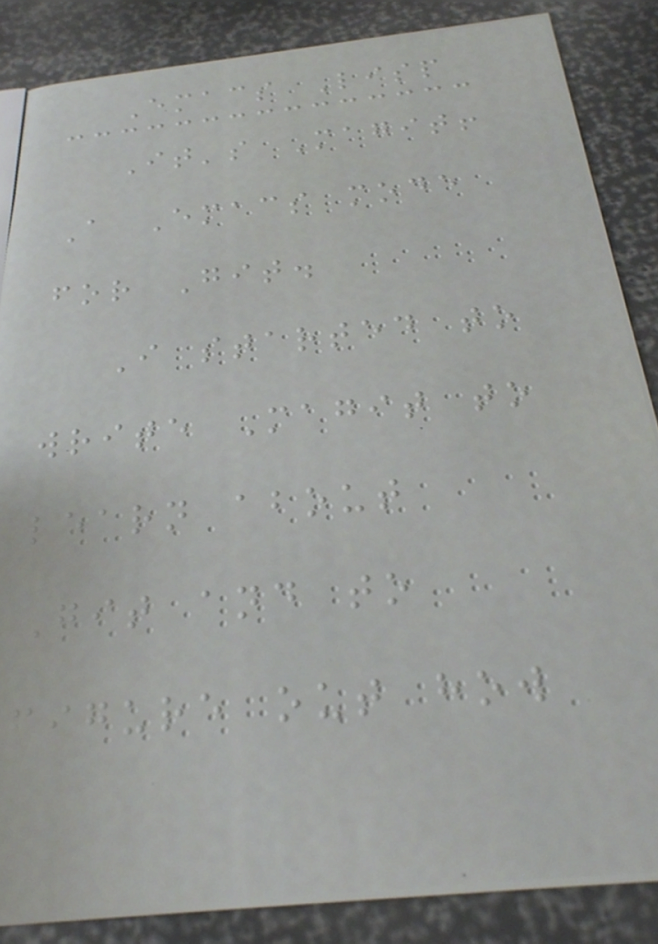Emacs Lisp
It's Magit!
A Emacs mode
for Git.
I started to
write Magit to
learn about
Git and to
figure out how
